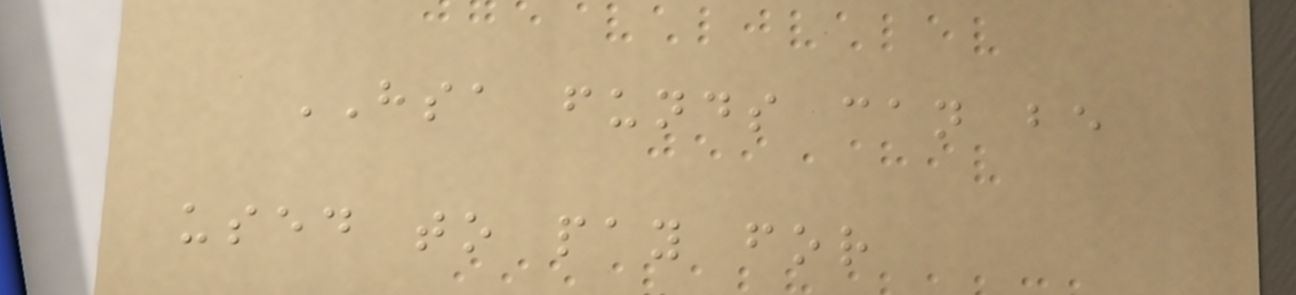HSA funds can be
used to pay for
